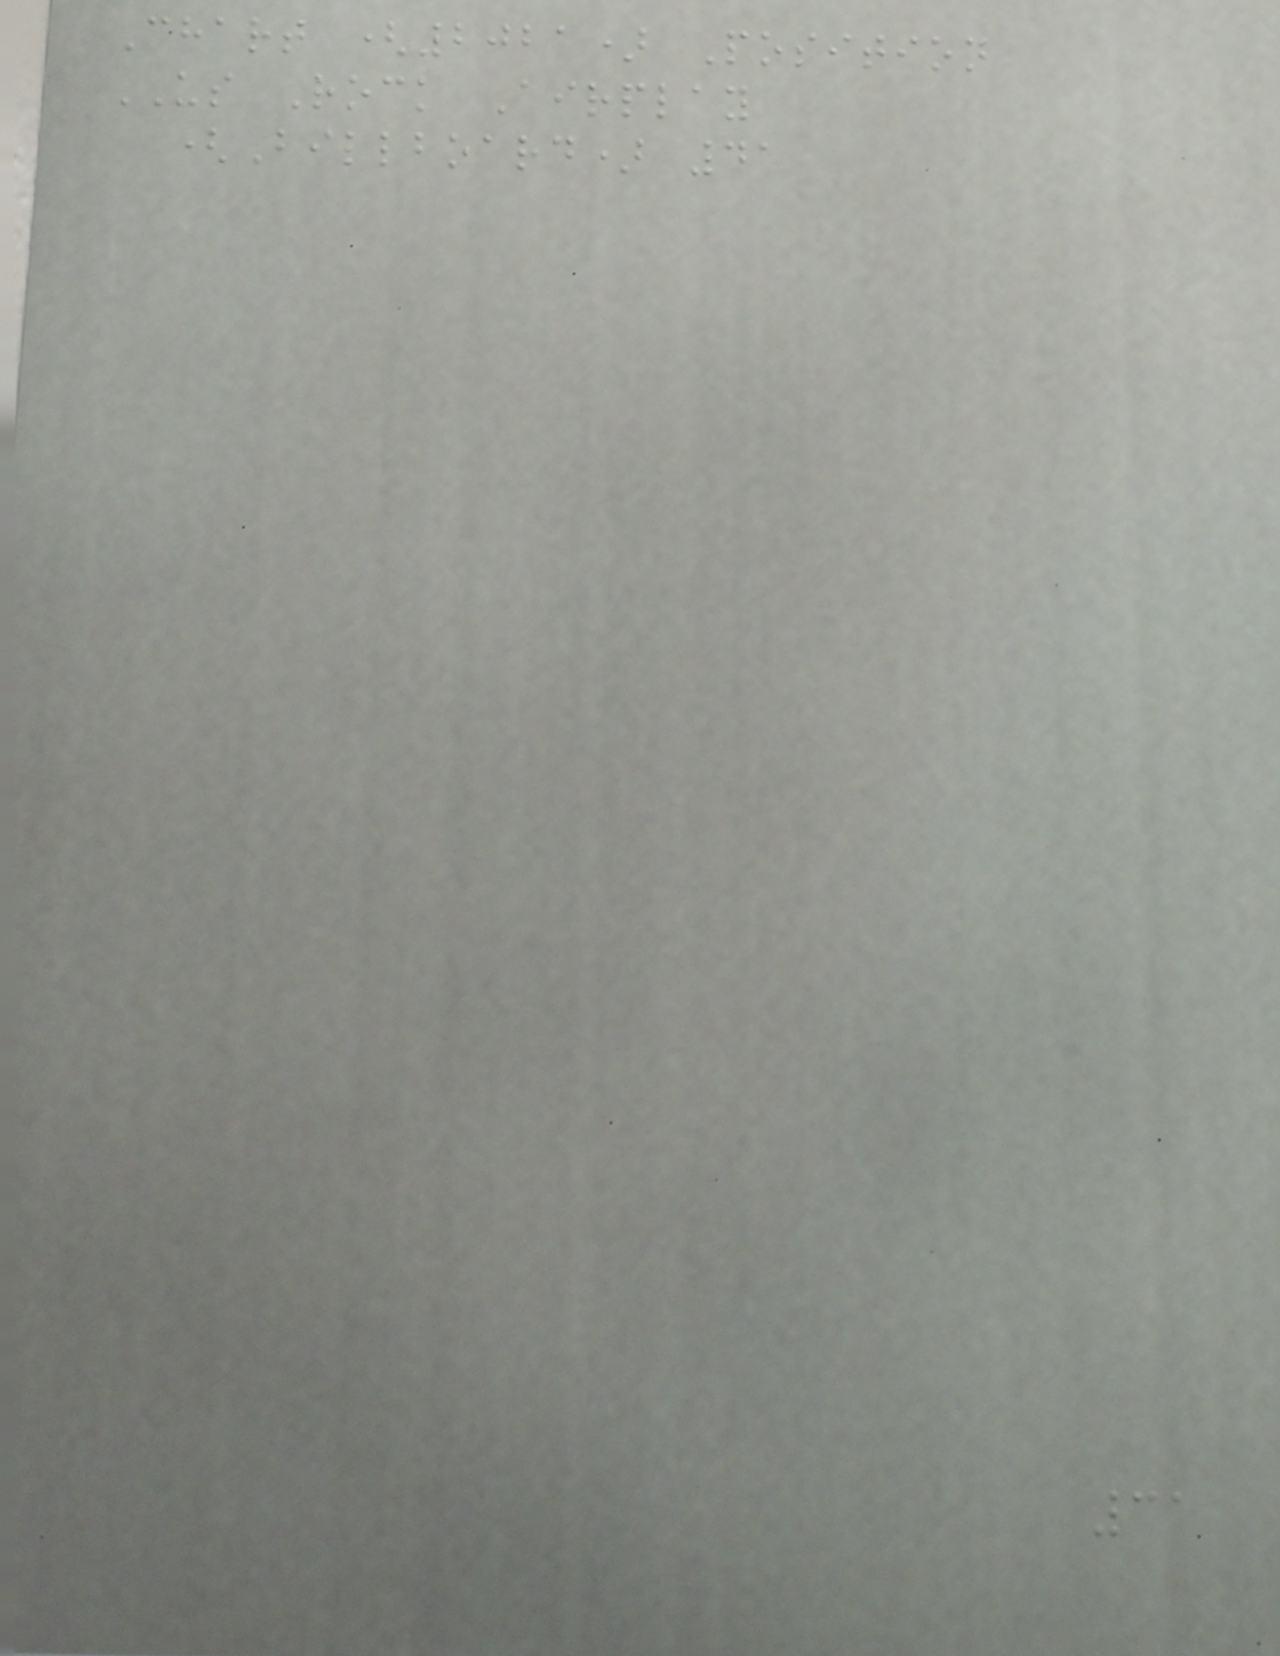Chart (2021) Position
US Rock Airplay
(Billboard) 41
31
